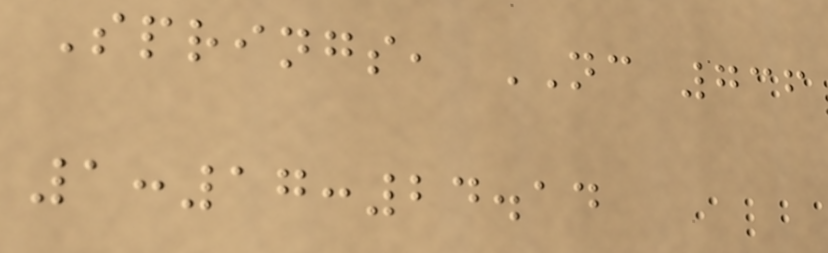Springs, NC 736
1:17:24.14
